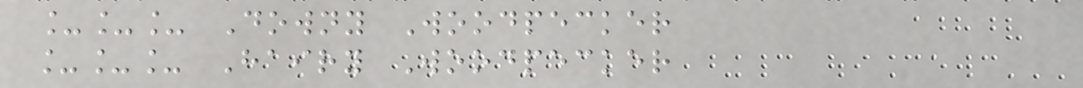___ Downy Woodpecker
___ Hairy Woodpecker
